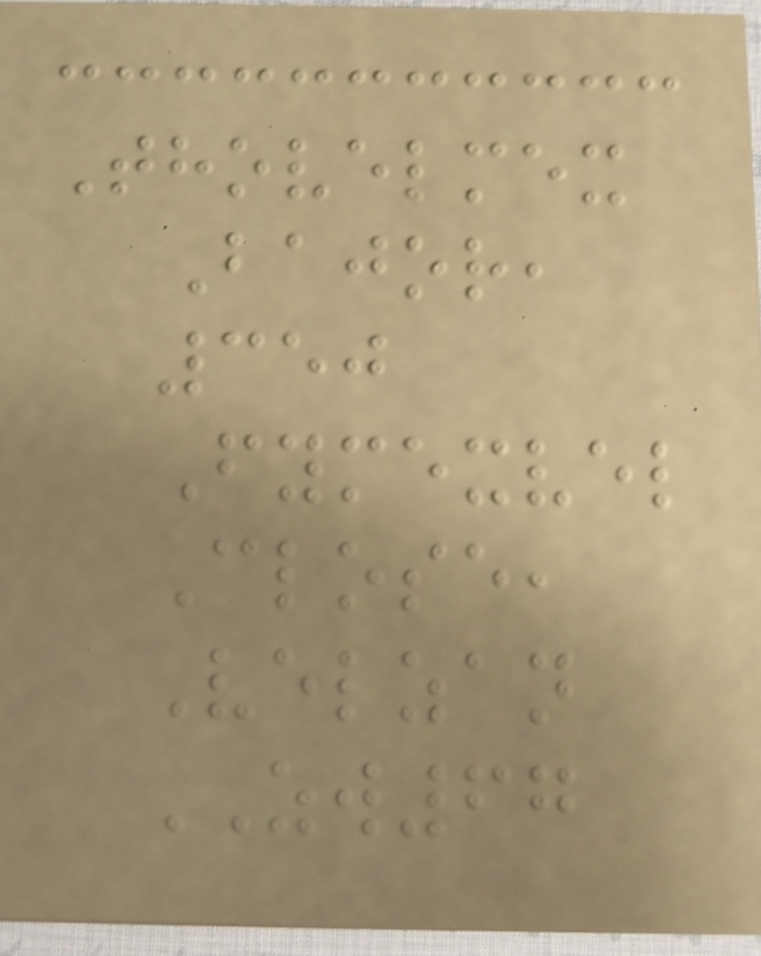Thovelmex
Bajor,
350
Fymexvel
Close,
Velzan
ZW67
